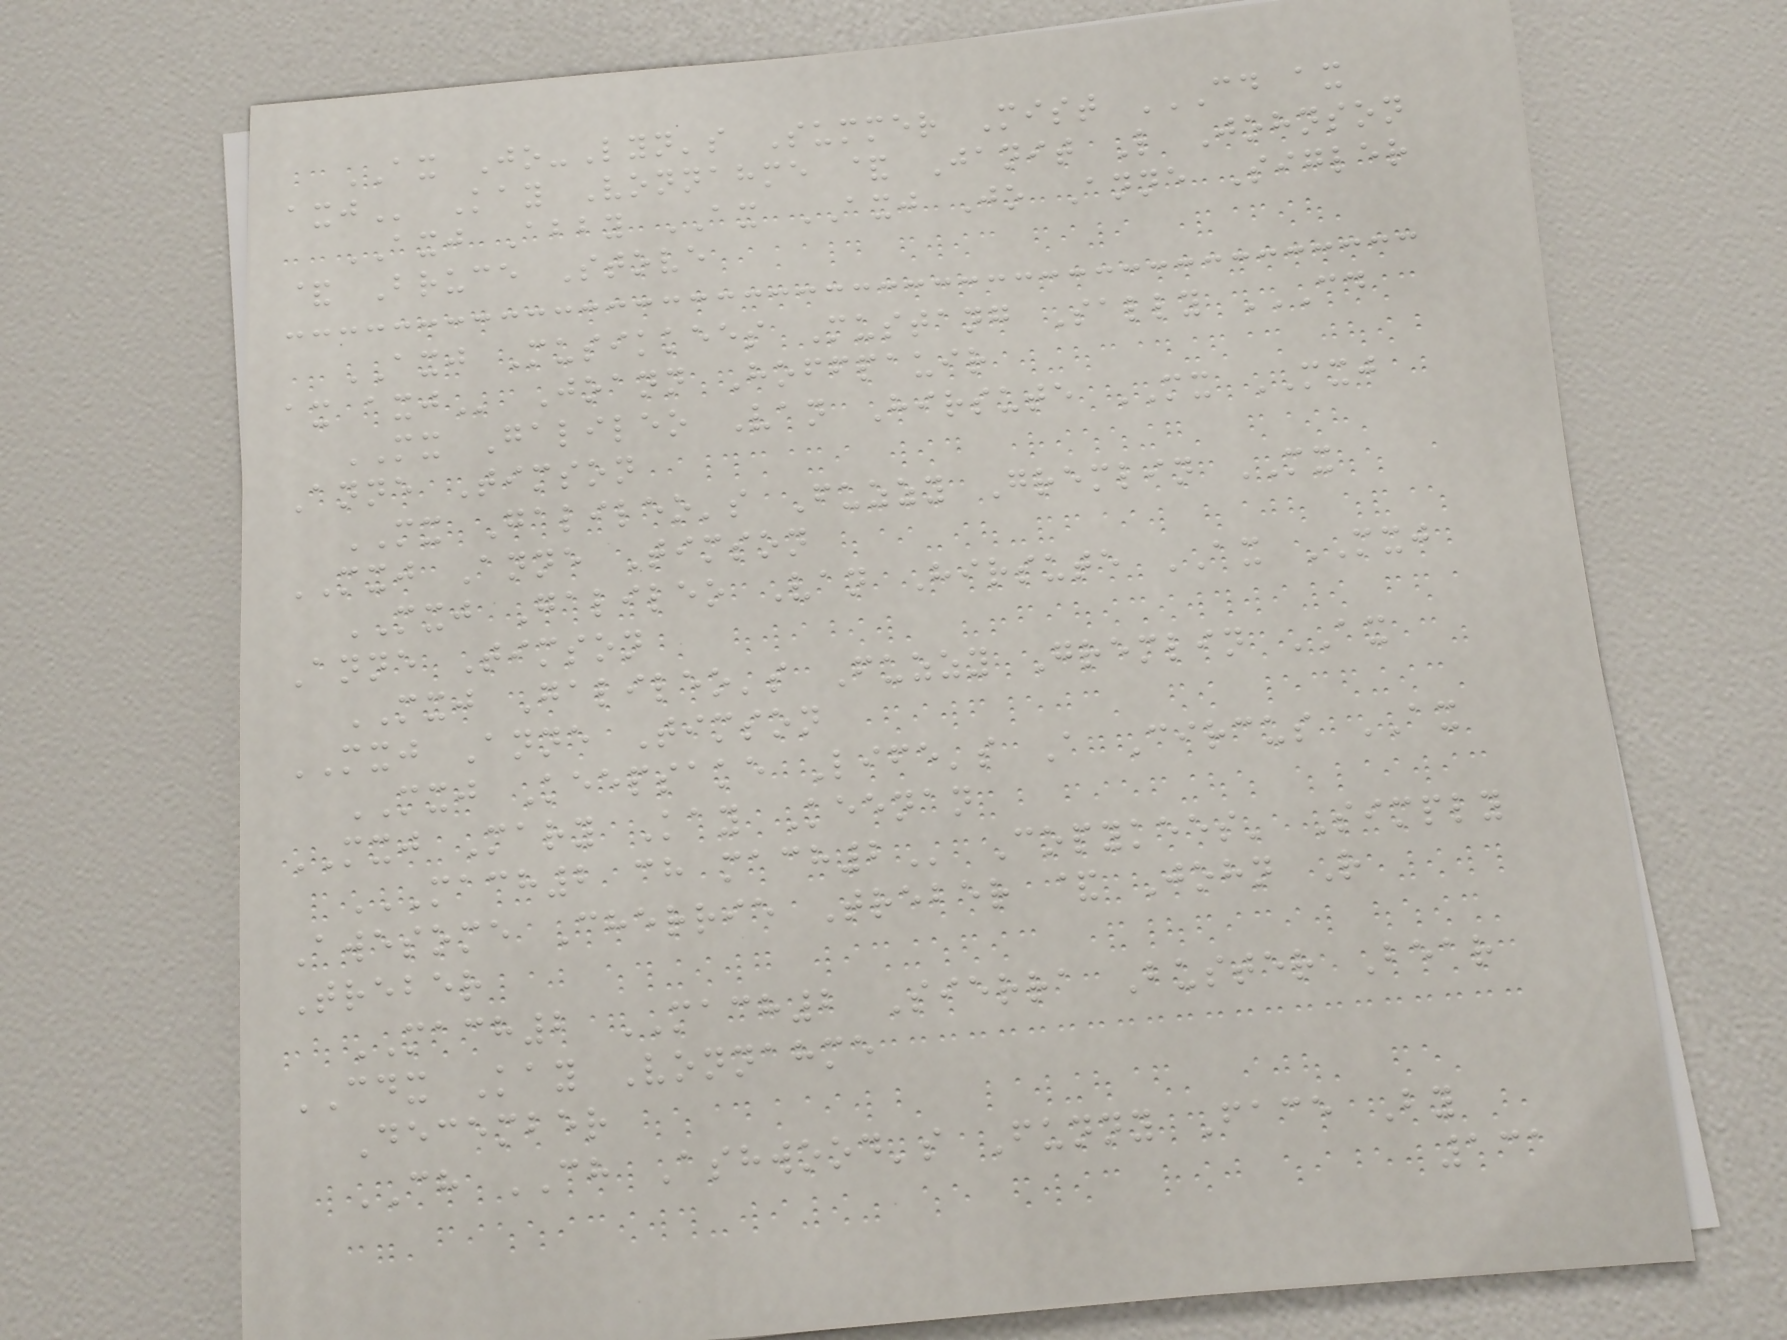AX Jo-Lyn's Summer Mist CD AX
AXJ Kay Vonnahme & Janit L Johnson
AXJ Abby AX AXJ Jo Anne Sigler
& Bruce Stove
AXJ Musikkees Mustang Sally CD
AX AXJ Joann Hoffpauir
MX Galileo Van Hirsute MX MXJ
Anne Timson
MX Galileo's Fuzzy Gremlin MX
MXJ Anne Timson
MXJ Galileo Van Hirsute AX MXJ
Anne Timson
MXJ Galileo's Fuzzy Gremlin AX
MXJ Anne Timson
MXJ Keepsake Life's A Circus AX
MXJ Mary Kay Keenan
MACH2 CH MACH2 Copykees' Simply
Awesome Cherrie Treber & John R
Treber
MACH2 MACH2 Sierra Buster Bear
CDX Kay Vonnahme
December
CH CH Ashwood's Funny Face By
131
